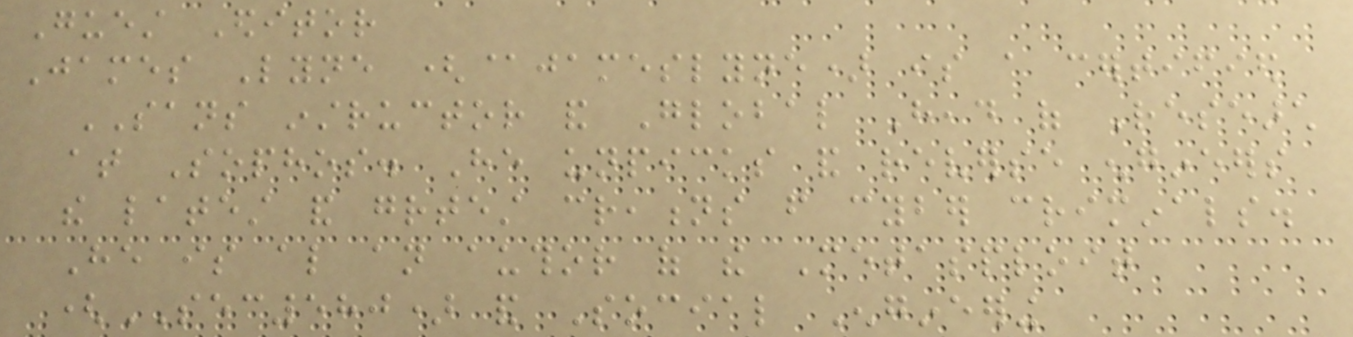Guest Editor
James Lyne (@jameslyne) is a certified
SANS instructor and Global Head of Research
at Sophos. He unpicks and reverse engineers
the latest and greatest creations from cyber criminals.
He is also an author of the Metasploit
(SEC580) and Social Engineering
